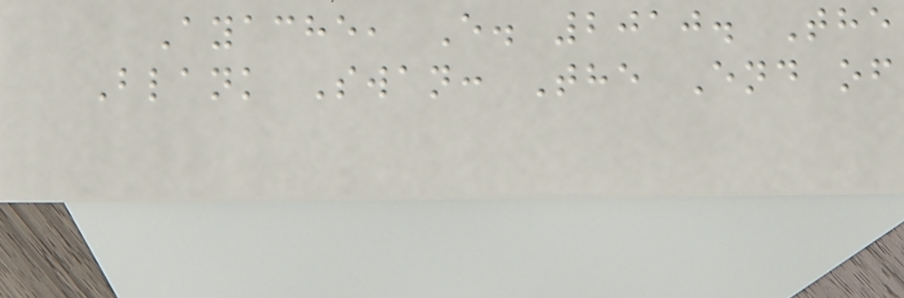Ayache, E. 2010. The
Blank Swan: The End of
